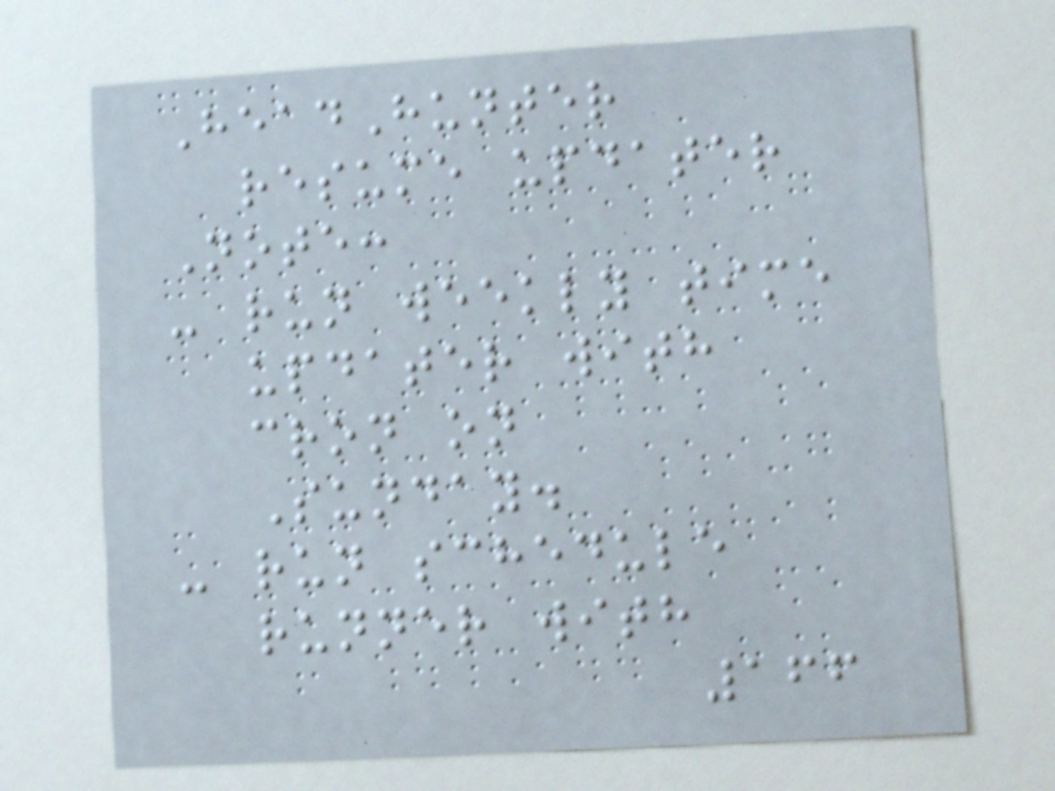HeadHunter
resume updater
Note:
- run weekly time
updater with
cron on
Sunday.
- run schedule
runner with
166
